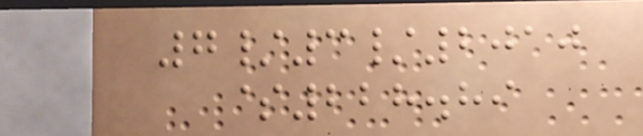7/3/2010
$228.89
